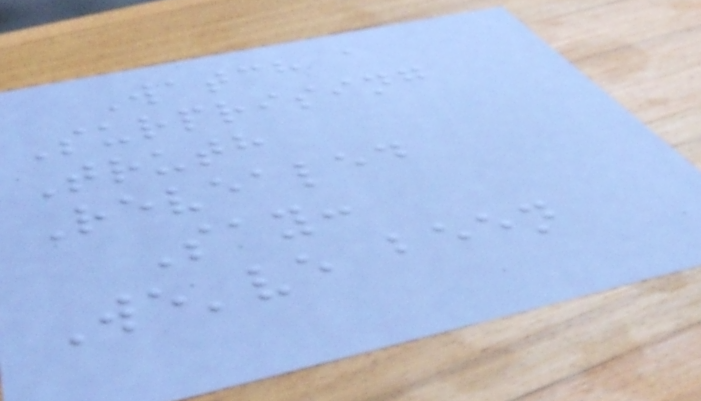Watch a
Surprising
Truth
Revealed
Say:
We've been
